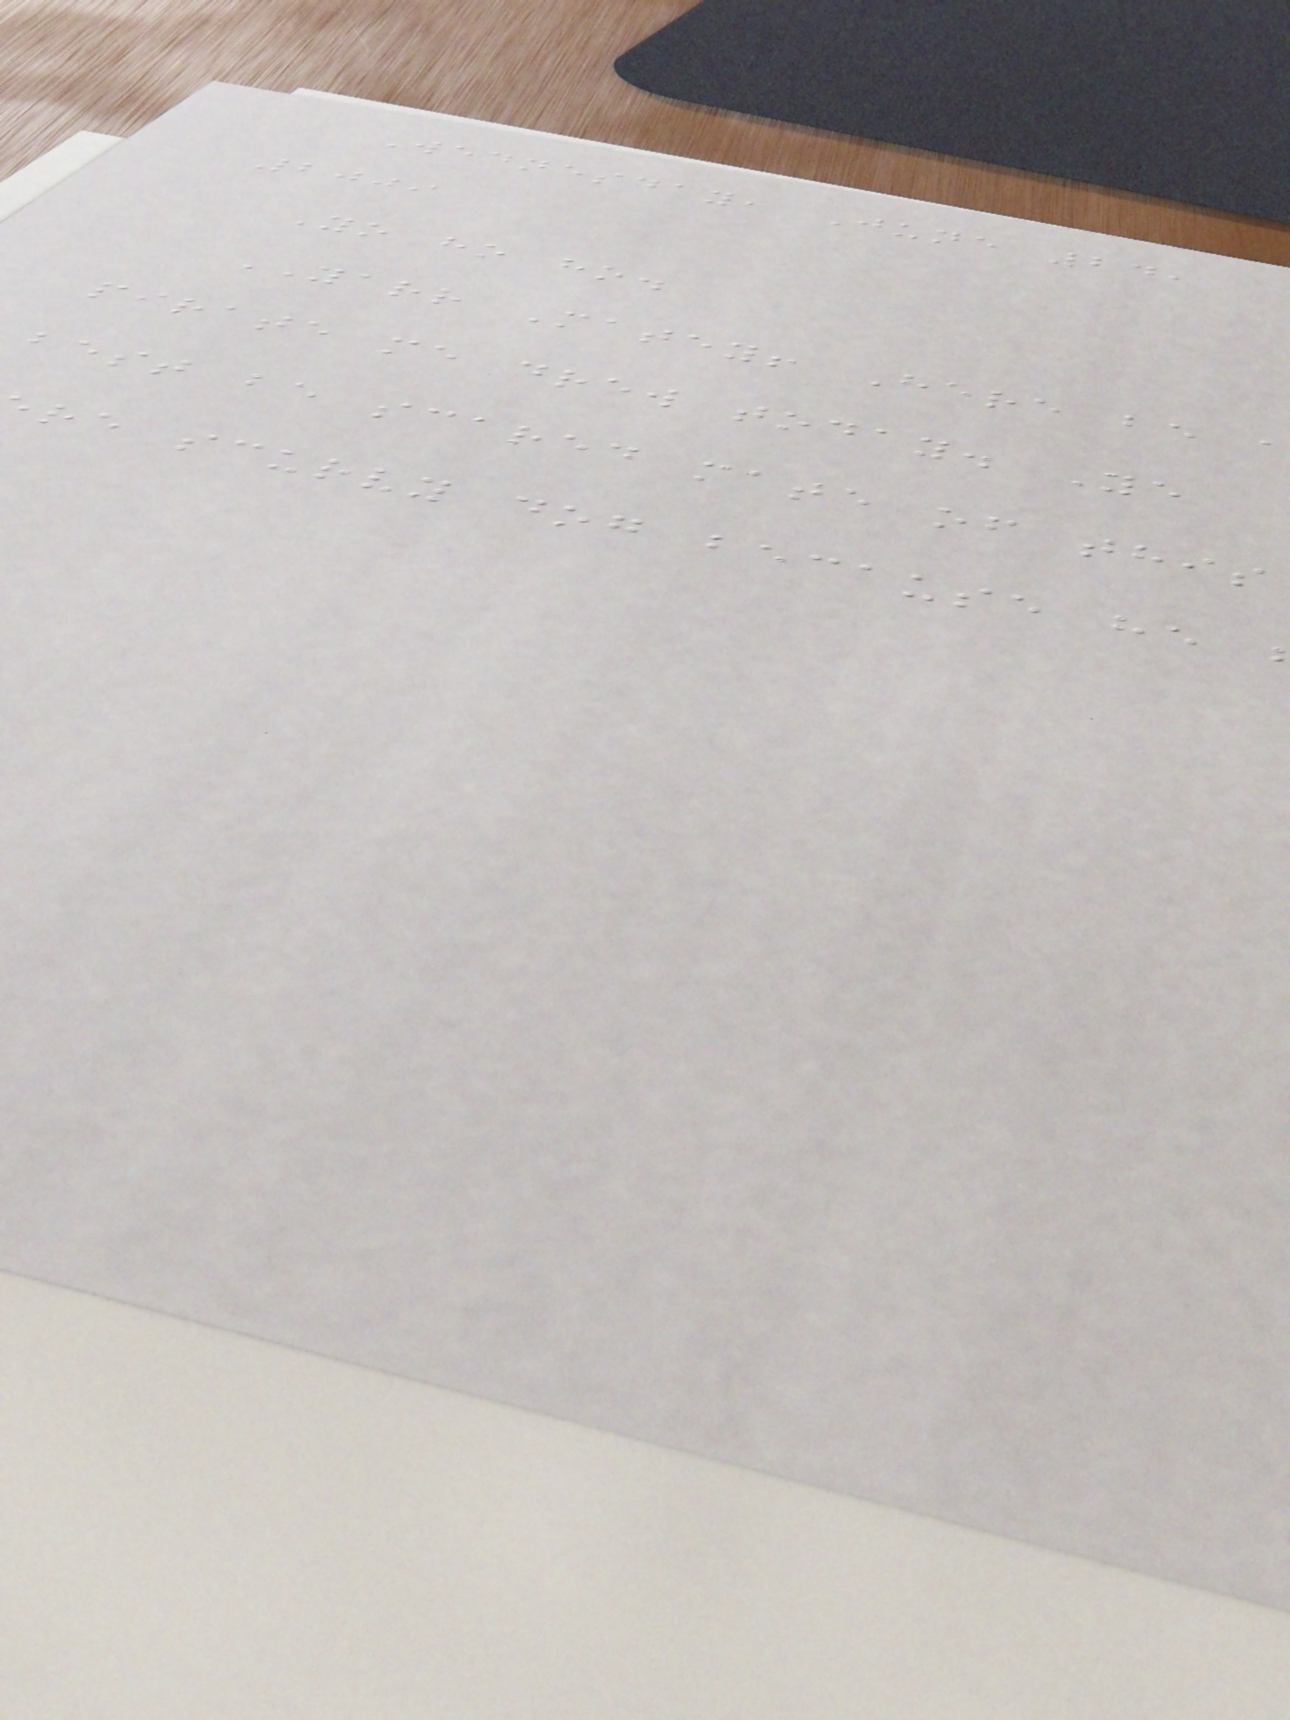Wednesday, June 24,
2009
Yo ho ho.
YARR Matey! Here be a
pirate me drew today. Ye
best be scared mate of this
re scurvy dog because he
